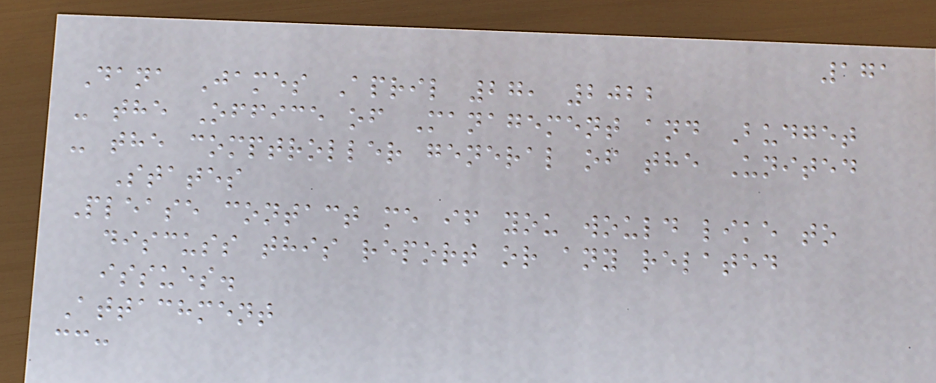171
Dana James April 27, 2022
- the Office of Management and Budget
- the comptroller general of the United
States
Please contact me if you would like to
discuss this report or any related
issues.
Attachment
cc:
